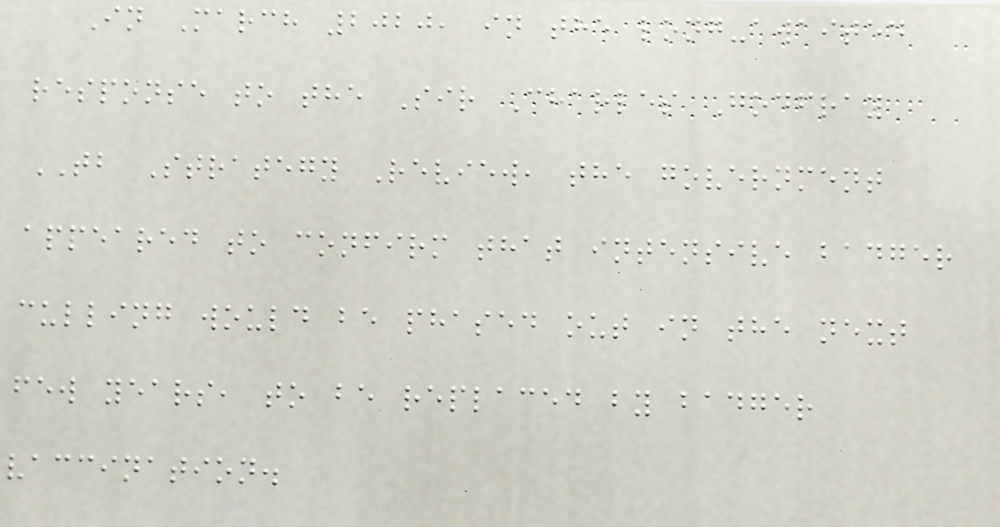In March 2020, in the long-awaited
response to the Sir Charles Godfray
TB Strategy Review, the government
appeared to confirm that intensive badger
culling would be phased out in the next
few years, to be replaced by badger
vaccination.
